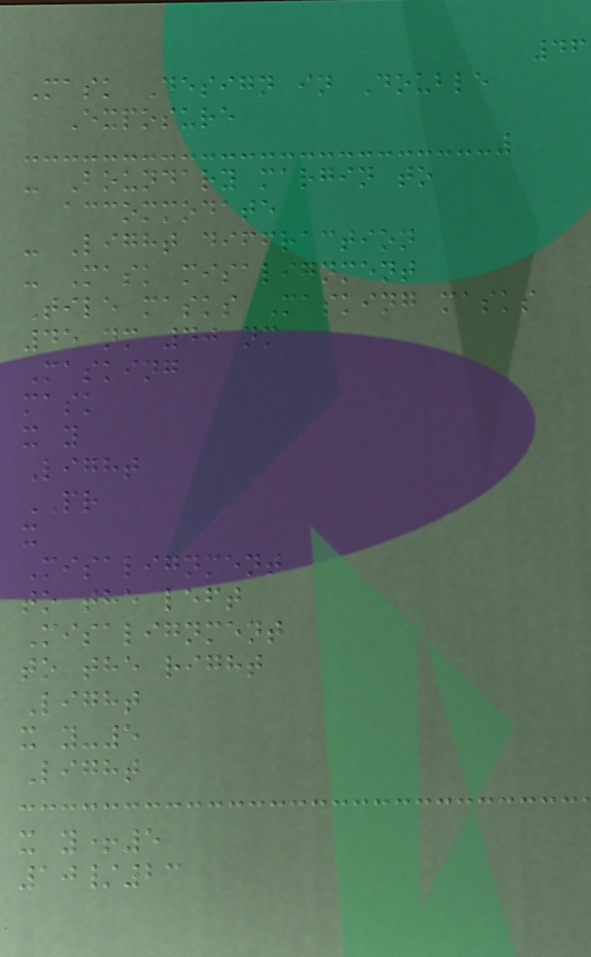46
Mask Design in Double
Exposure
- Boundary margin to
accommodate
- Light diffraction
- Mask misalignment
Tile masks Masking masks
45 nm 40 nm
Masking
mask
x y
Light
PR
x
Misalignment
to the left
Misalignment
to the right
Light
x y-5
Light
x y+5
10/23
